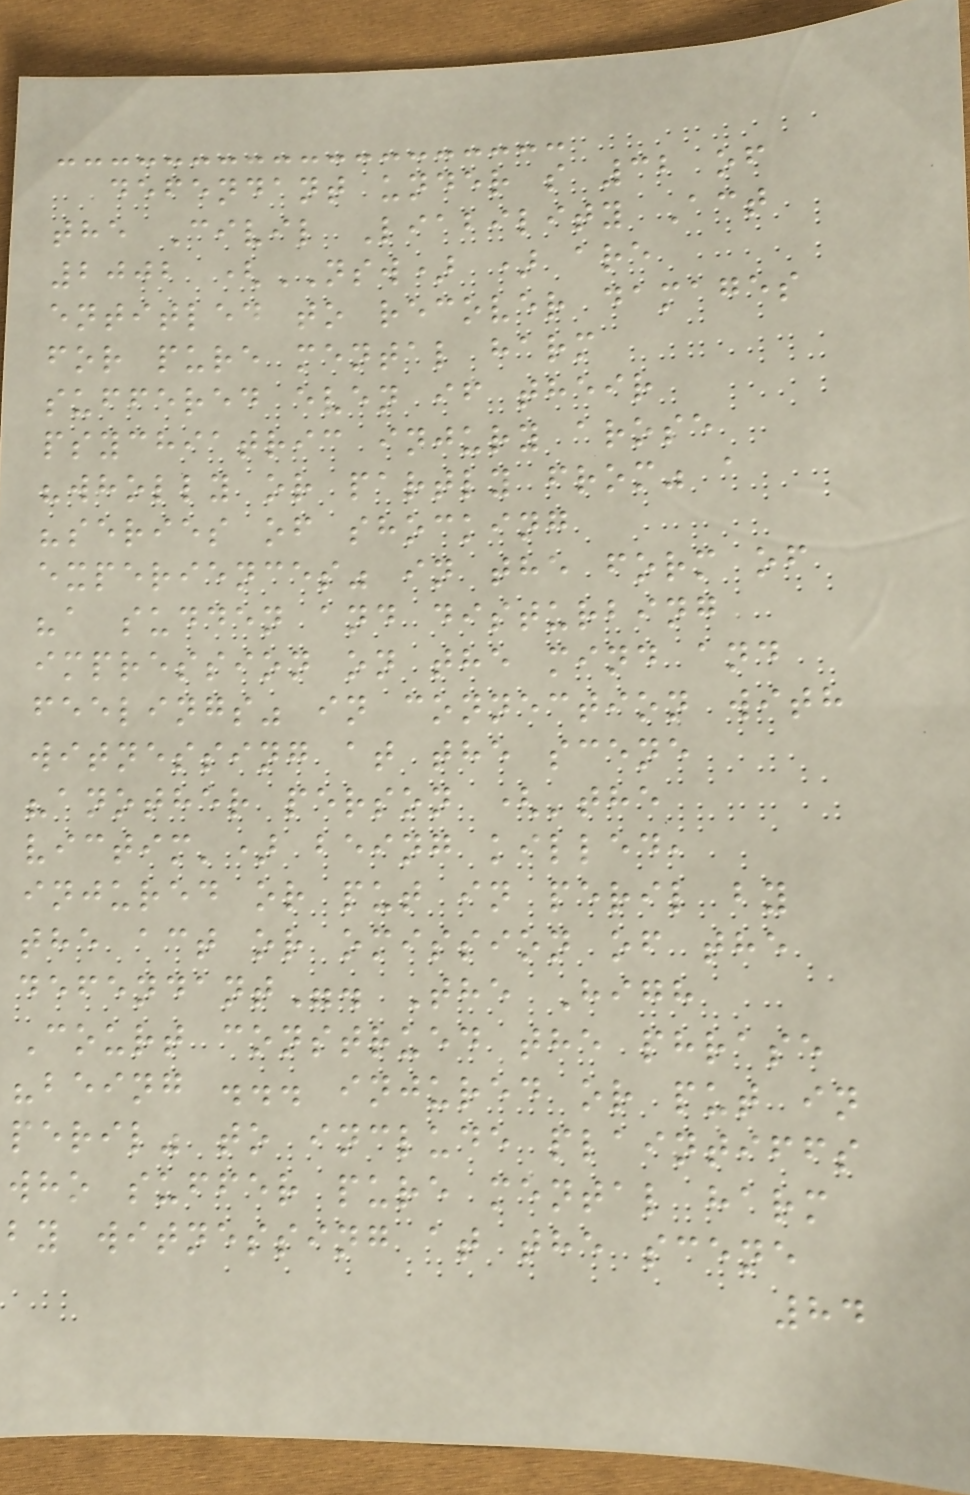defendant under s 32 of
the Civil Liability Act
2002 (NSW) ) are
entitled to recover damages
for pure mental harm
suffered even if their
psychiatric injury arose
"wholly or partly from" a
"series of shocking
experiences" in the form of
"a sudden and disturbing
impression on the mind and
feelings" in connection with
witnessing at the scene
"another person ('the
victim') being killed,
injured or put in peril by
the act or omission of the
defendant". The High
Court construed the phrase
"being ... injured or put in
peril" to include plaintiffs
who suffer pure mental harm
by witnessing at the scene
84
